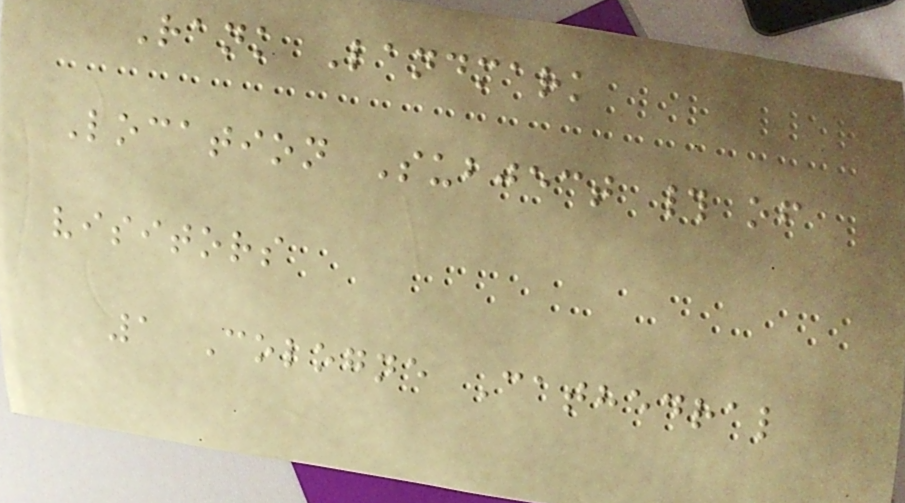Rank Landmark
Location Subject # of
visitors
1 Cologne Cathedral
